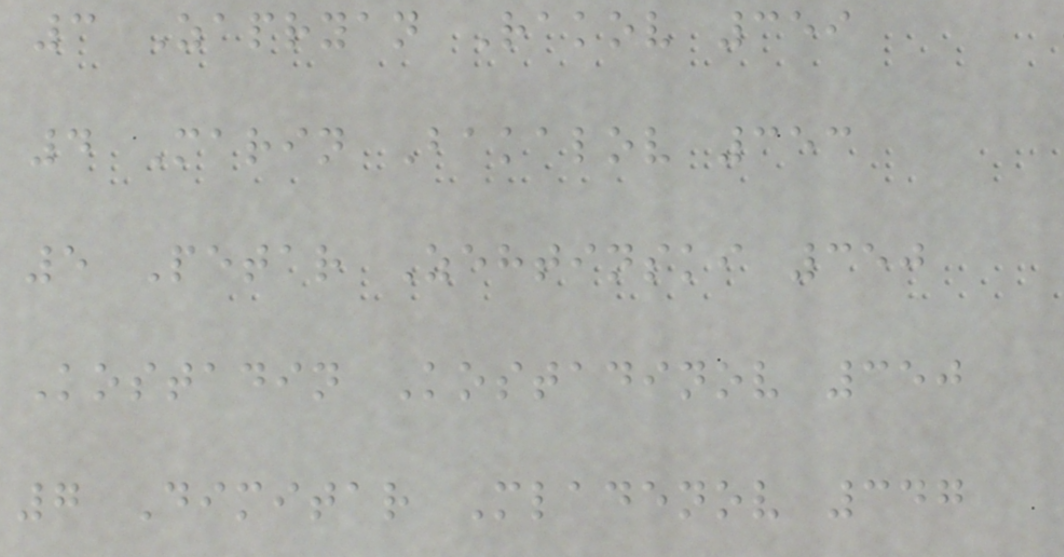3 Zapryan Rakov 359
4 Marin Bakalov 353
5 Petar Zehtinski 350
Kostadin Kostadinov 350
7 Dimitar Mladenov 347
